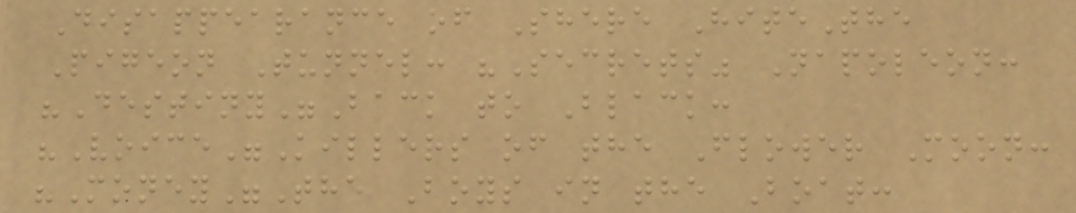Disappearance of Shere HiteThe
Pigeon Tunnel: "Secrets" Napoleon:
"Destiny"Back to Black:
"Voice"Killers of the Flower Moon:
"Money"The Boys in the Boat:
